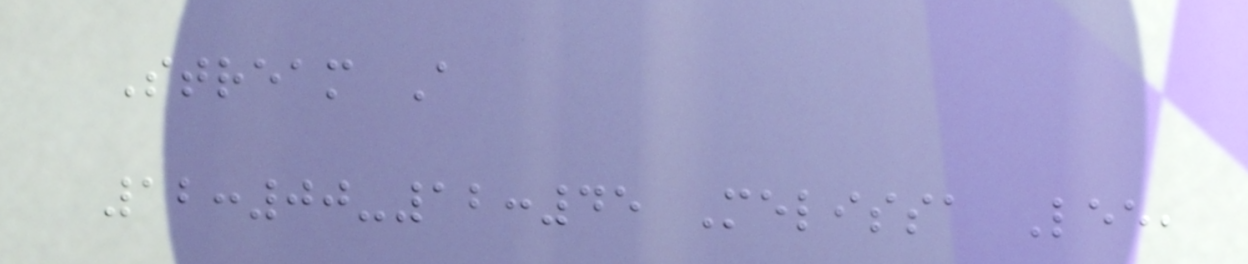Stream A
12:00-12:45 Melissa Lee,
